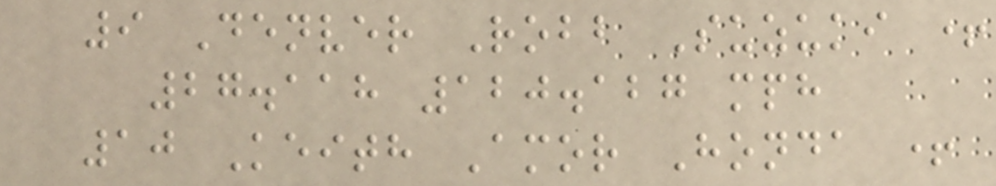9 Denver Robb Suzuki +
27.118 120.127 mph
10 Keith Amor Honda +
